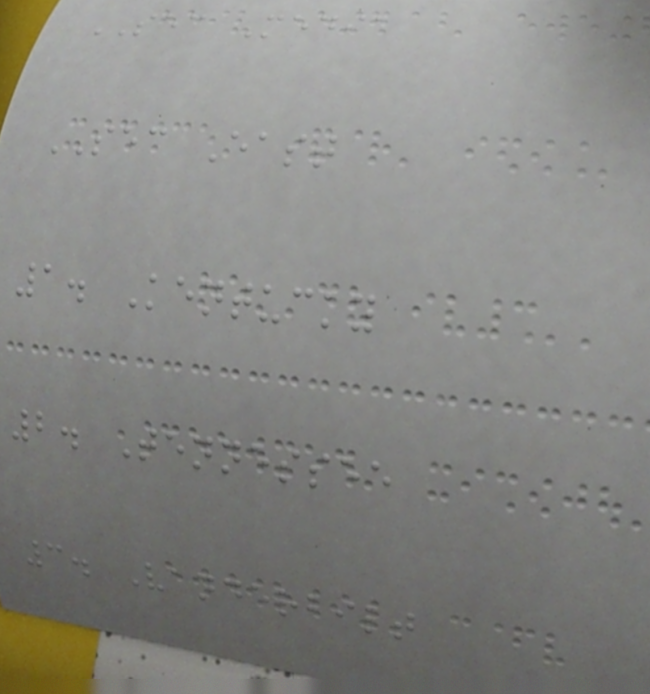SEC Media
SEC East
1. Kentucky
2. Tennessee
3. Vanderbilt
